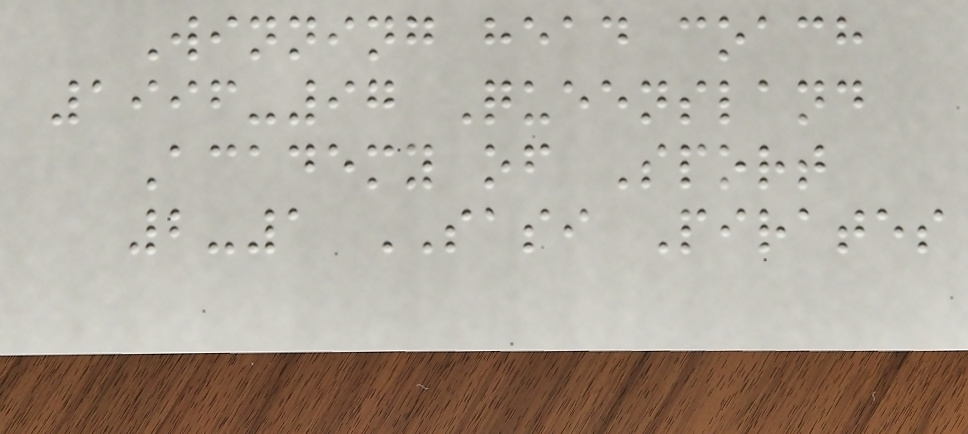Winning head coach
1996-97 Queensland
Academy of Sport
2-1 SASI Pirates
